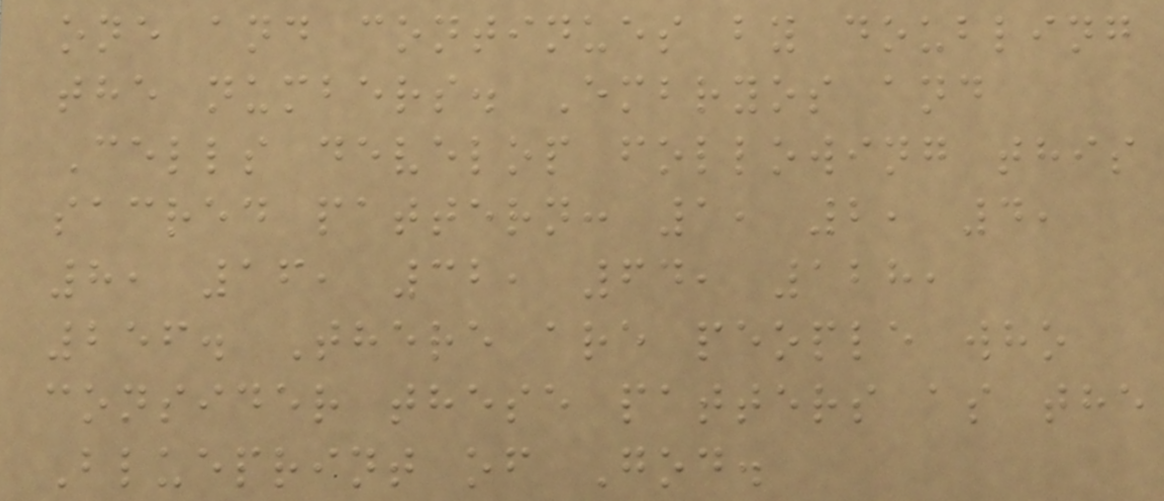one and continues by doubling
the numbers. Embryos and
Cells develop following this
sacred pattern: 1, 2, 4,
8, 16, 32, 64, 128,
256. There are people who
consider these patters as the
Blueprint of God.
